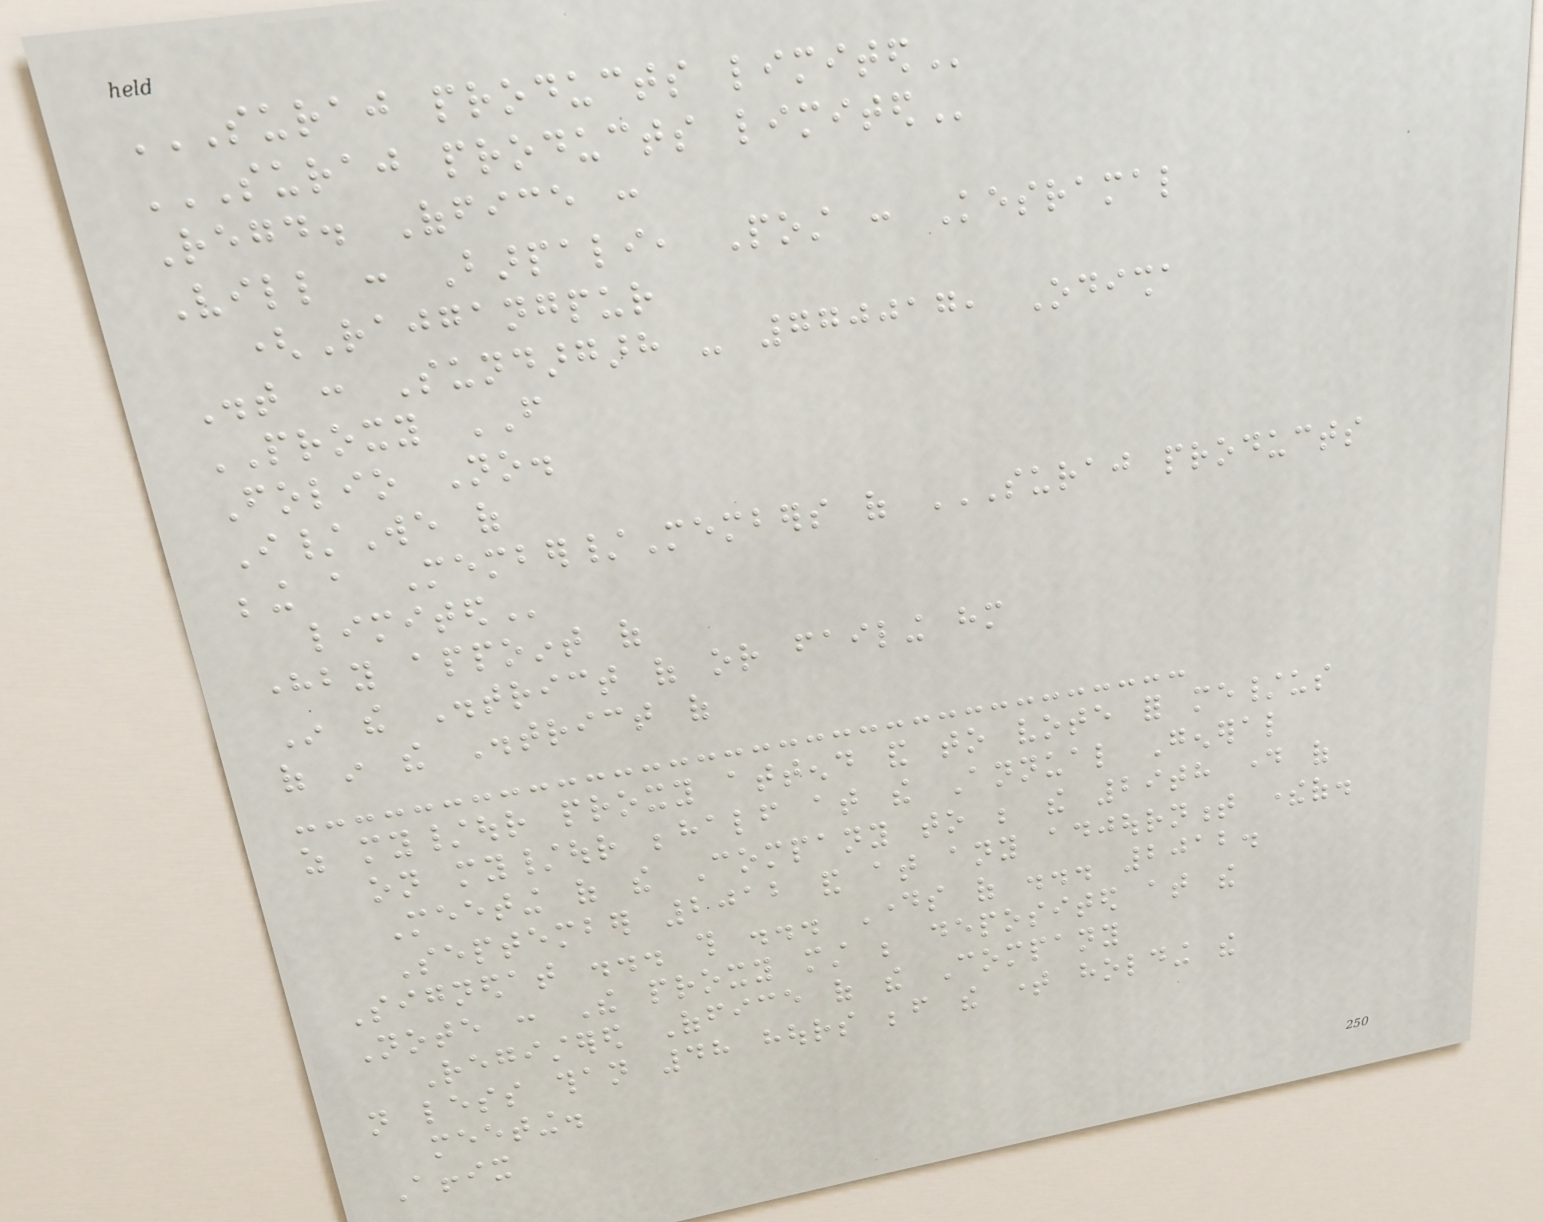SURAJ PRODUCTS LIMITED
SURAJ PRODUCTS LIMITED
Regd. Office :
Vill : Barpali, Post : Kesramal
(Rajgangpur
Dist : Sundargarh - 770017, Odisha
PROXY FROM
Folio No.
I/We of
being a Member/Members of SURAJ PRODUCTS
LIMITED
hereby appoint of
In the District of or failing him
of in the District of
as my/our proxy attend and to vote for me/us
on my/our behalf at the Annual General
Meeting of the Company to be the 29th day of
September 2012 and at any adjournment thereof.
Signedat ... this ... Days of ... 2012.
Note : The proxy must be deposited at the
Registered Office of the Company
not less than 48 hours before the time holding the
meeting.
Affix
